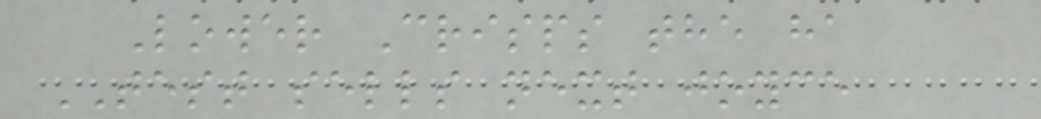Lower Crisps the ha
TEST sells next joyce
